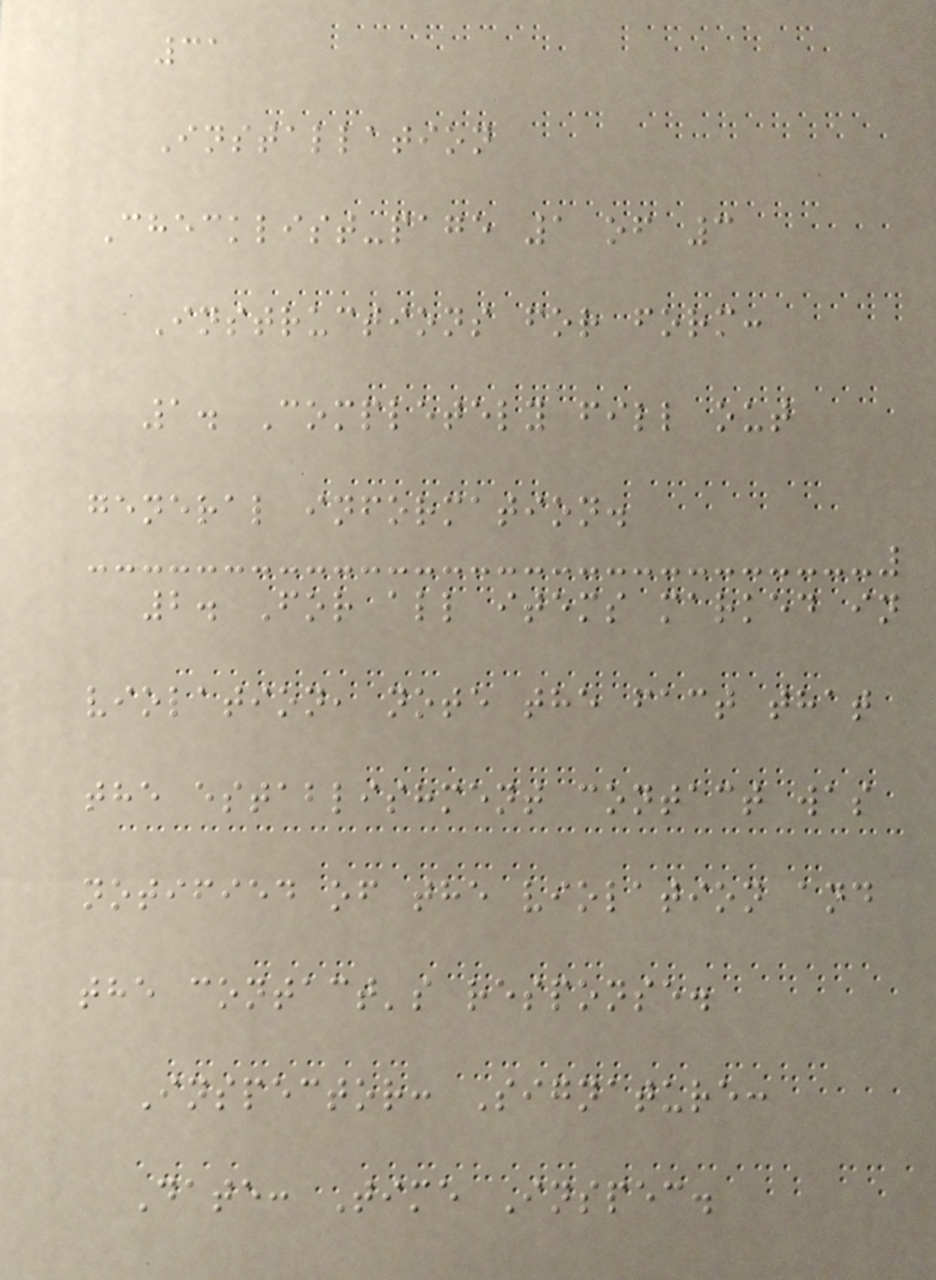31
Installation
Checklist-page 1 of 3
Instructions for form:
1. Completely fill out
general information.
2. For all items marked in
violation, note the fact that
the establishment contact was
notified of the violation and
the contact's response.
Inspector: Signature:
Date: Time Inspec.
